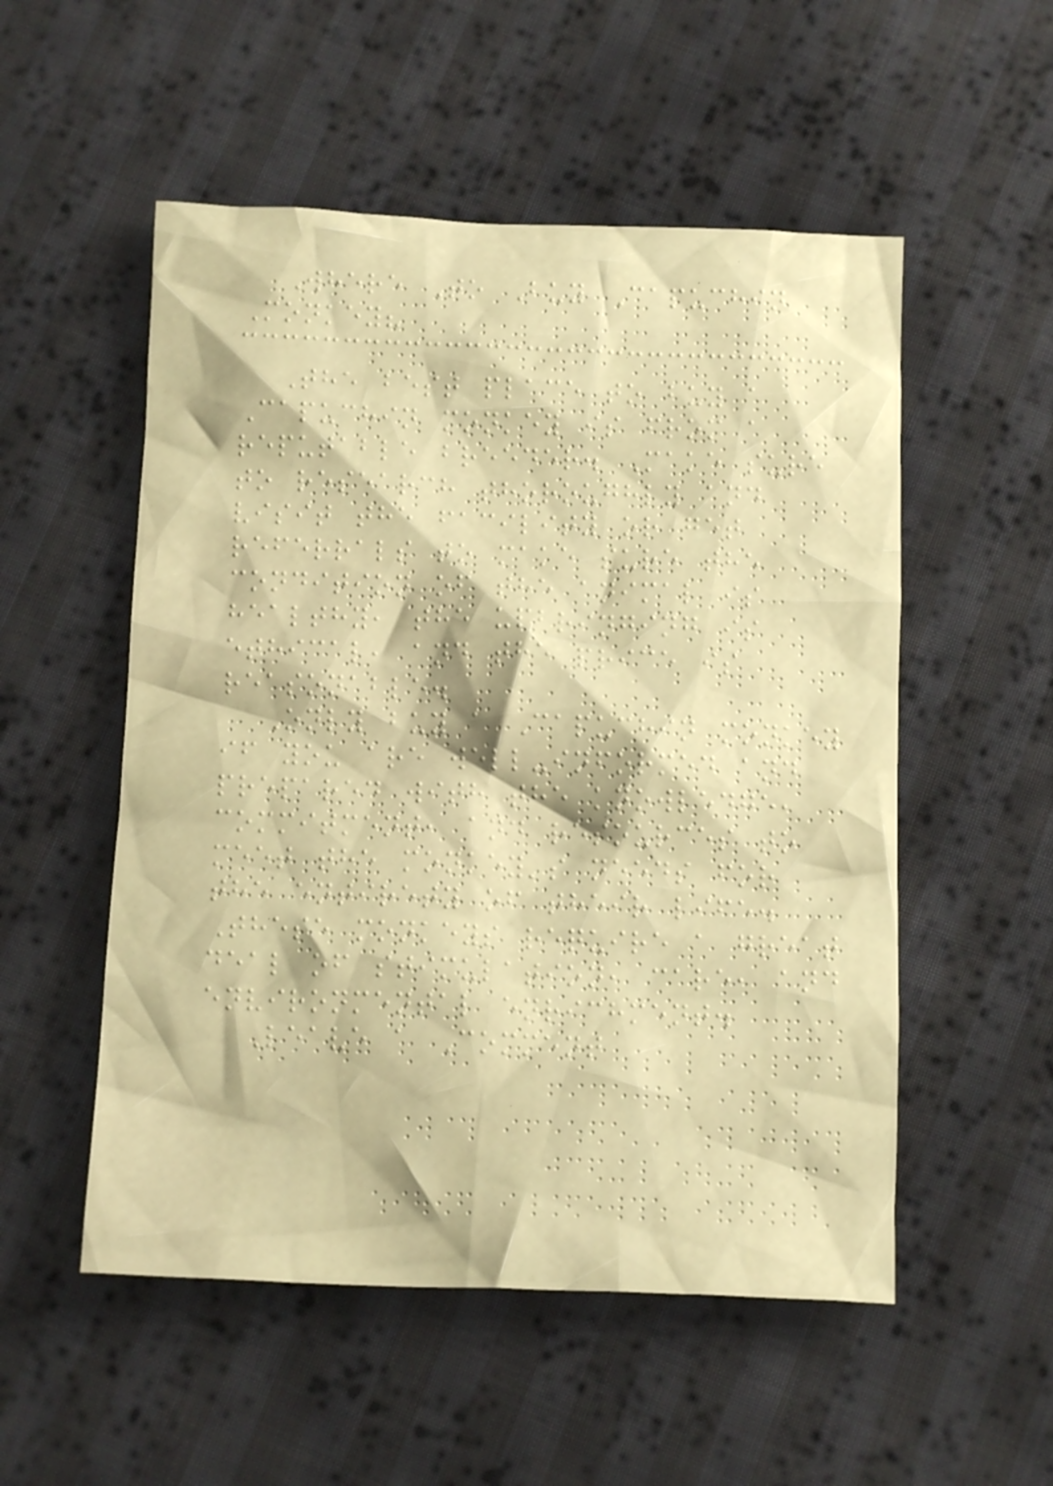Where To Buy Capuchin
Monkey?
The best place to buy a
Capuchin monkey is from a
reputable breeder. Make sure
to research thoroughly and
visit the facility or get
referrals to make sure the
condition of the animal is
healthy, the upbringing is
ethical, and the price is
reasonable.
Only buy a Capuchin monkey
if you are well-informed and
prepared with the knowledge,
commitment, and resources to
meet the monkey's needs for
the entirety of their life.
These monkeys require a great
deal of stimulation, care, and
environmental enrichment.
Leave a Comment
